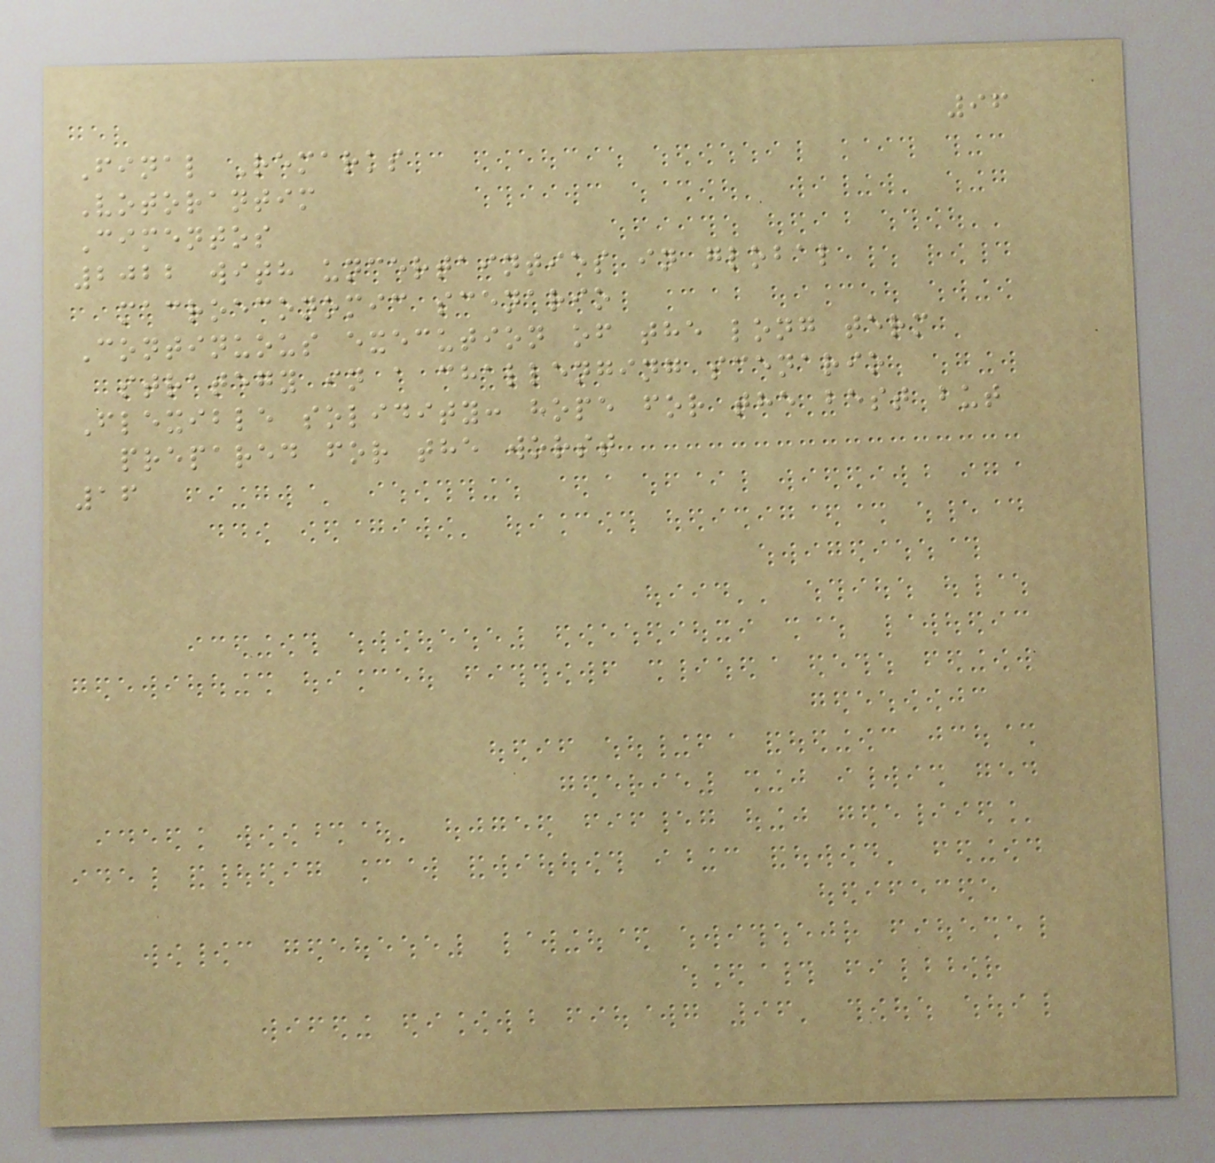96
Final Remarks
Votorantim
Cimentos
2022 with uncertainties in global
macroeconomic scenario
Continuous execution of the long term
strategy in a challenging scenario
Flexible solidity: hope for the best but
prepared for the worst
16
